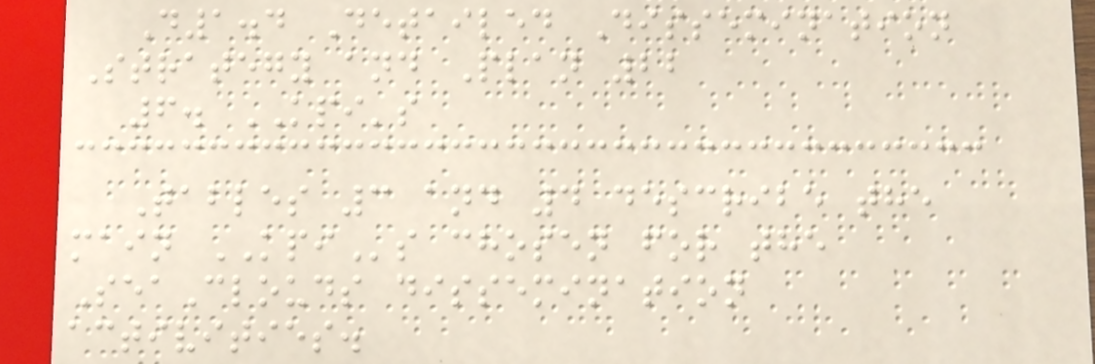D1.4 Detailed Dissemination
Strategy and Plan 22
6. KPI's
Tables 3 and 4 describe the
main KPIs chosen for the
SeaClouds dissemination
activities.
